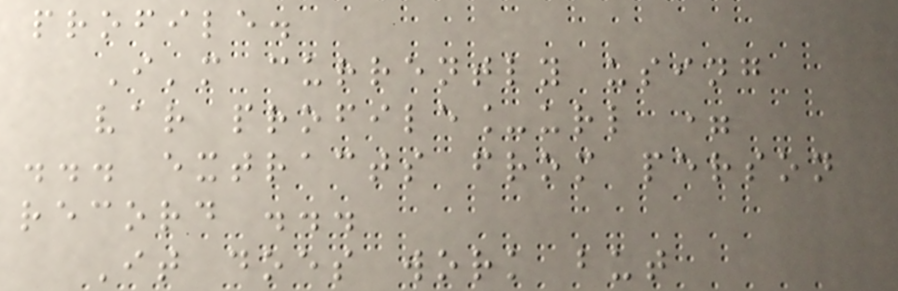profile.
I'm currently using
var profile_url =
... extracts from person
record ...
It does work but
